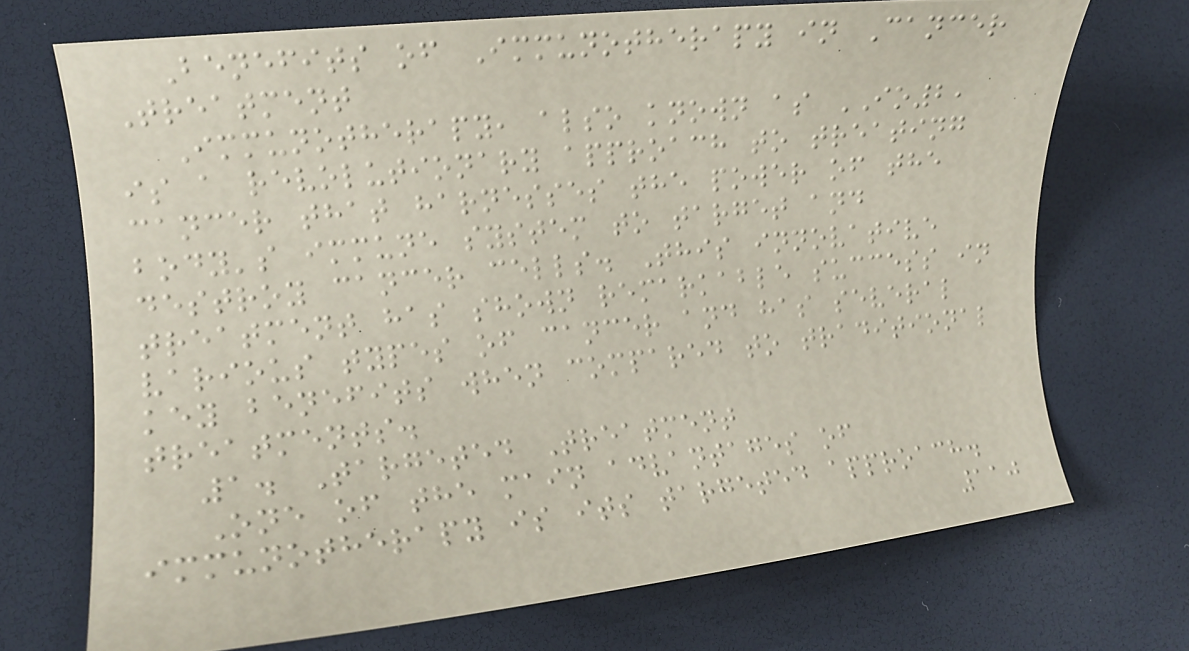Benefits of Immunotherapy in Cancer
Treatment
Immunotherapy, also known as IO2,
is a revolutionary approach to treating
cancer that harnesses the power of the
body's immune system to target and
destroy cancer cells. This innovative
treatment has shown remarkable success in
various types of cancer and has several
key benefits when compared to traditional
treatments.
1. Targeted Treatment
One of the main advantages of
immunotherapy is its targeted approach.
110
